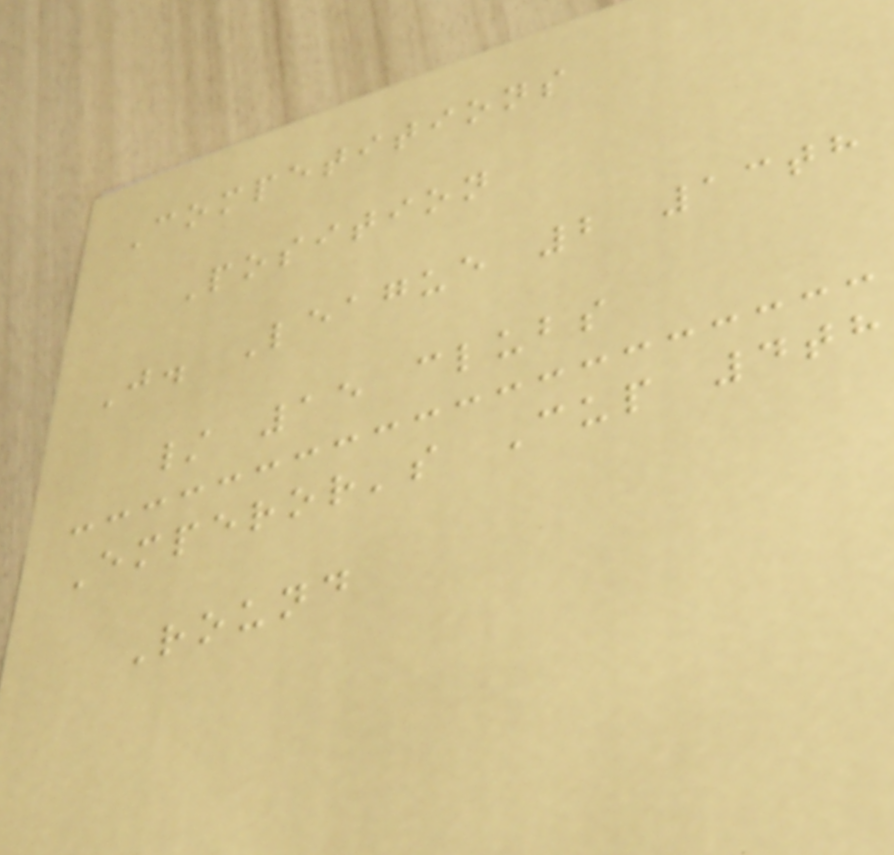Competitions
Position
J. League 2 13th
/ 15 clubs
Emperor's Cup 4th
Round
